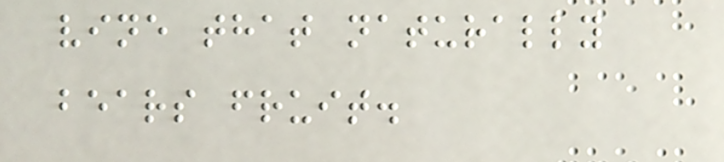vine that naturally
bears fruit.
